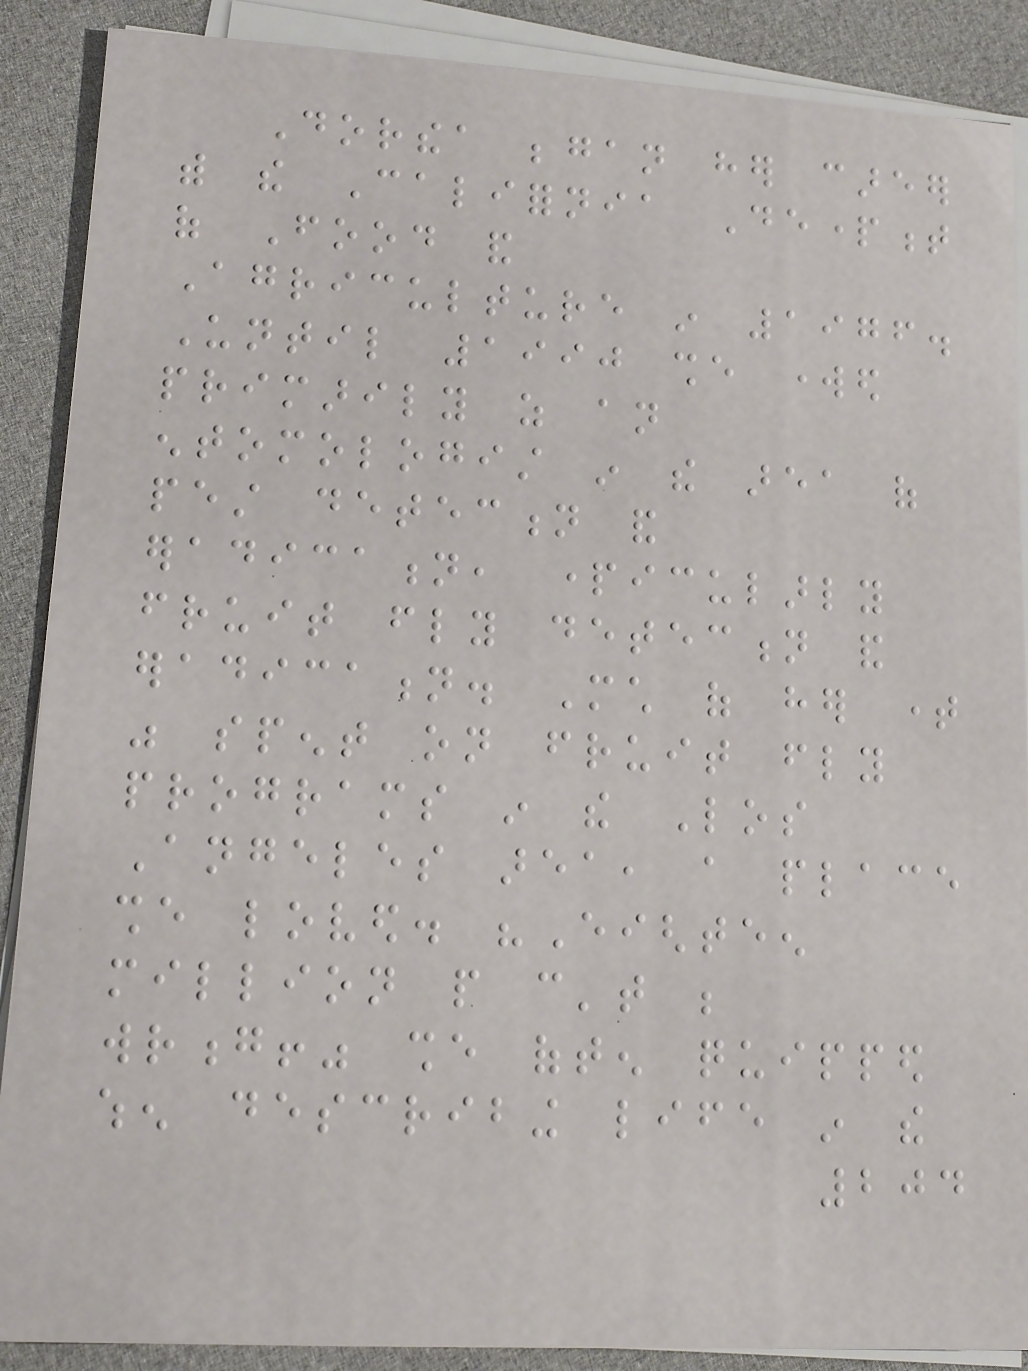Dorthea began her career
with the California Department
of Food and
Agriculture in 1976.
Until 1990 she worked
primarily as an
entomologist in the area of
pest detection and
eradication, particularly
fruit fly detection and
eradication. Much of her time
was spent on fruit fly
programs in the Los
Angeles area, a place
she loved. "Eighteen
million people can't be
wrong!" she often quipped
when describing life in the
204
